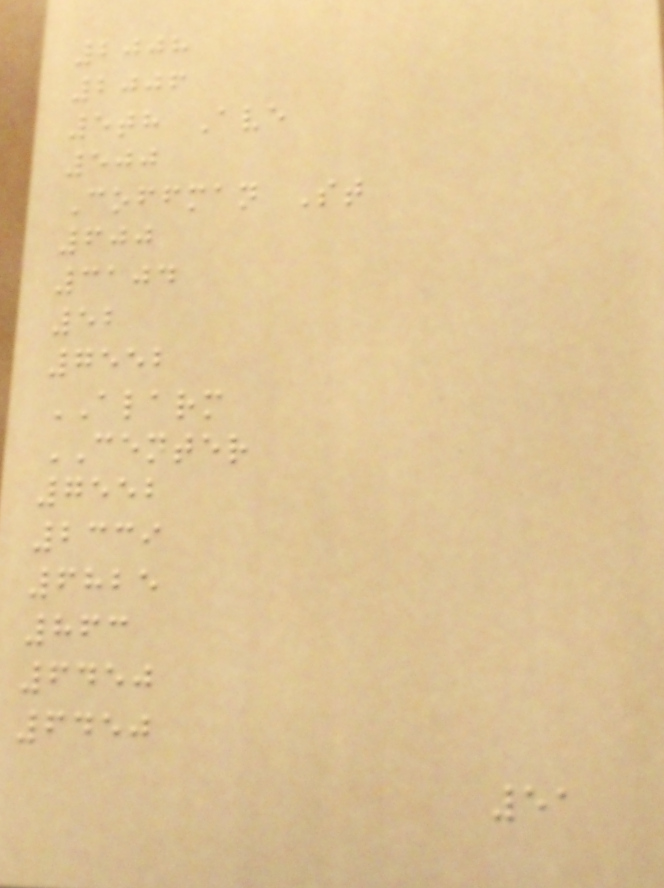2008
2006
5th Ave
500
Coffman St
600
3104
52
7552
ALARM
CENTER
7552
2339
6825
863
6450
6450
51
